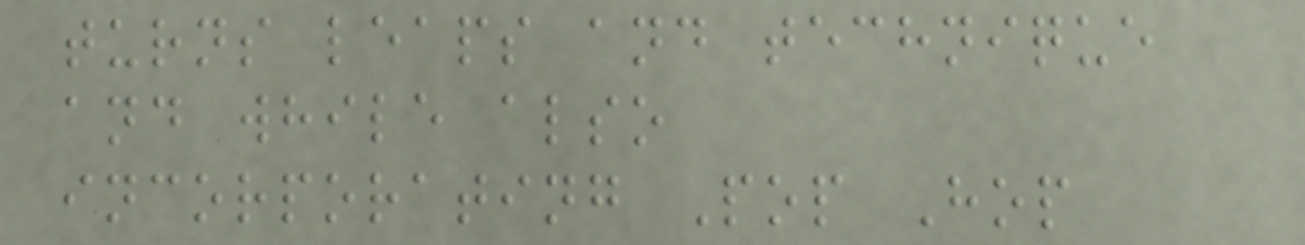turns leaps and technique
and while also
incorporating Pop Hop
